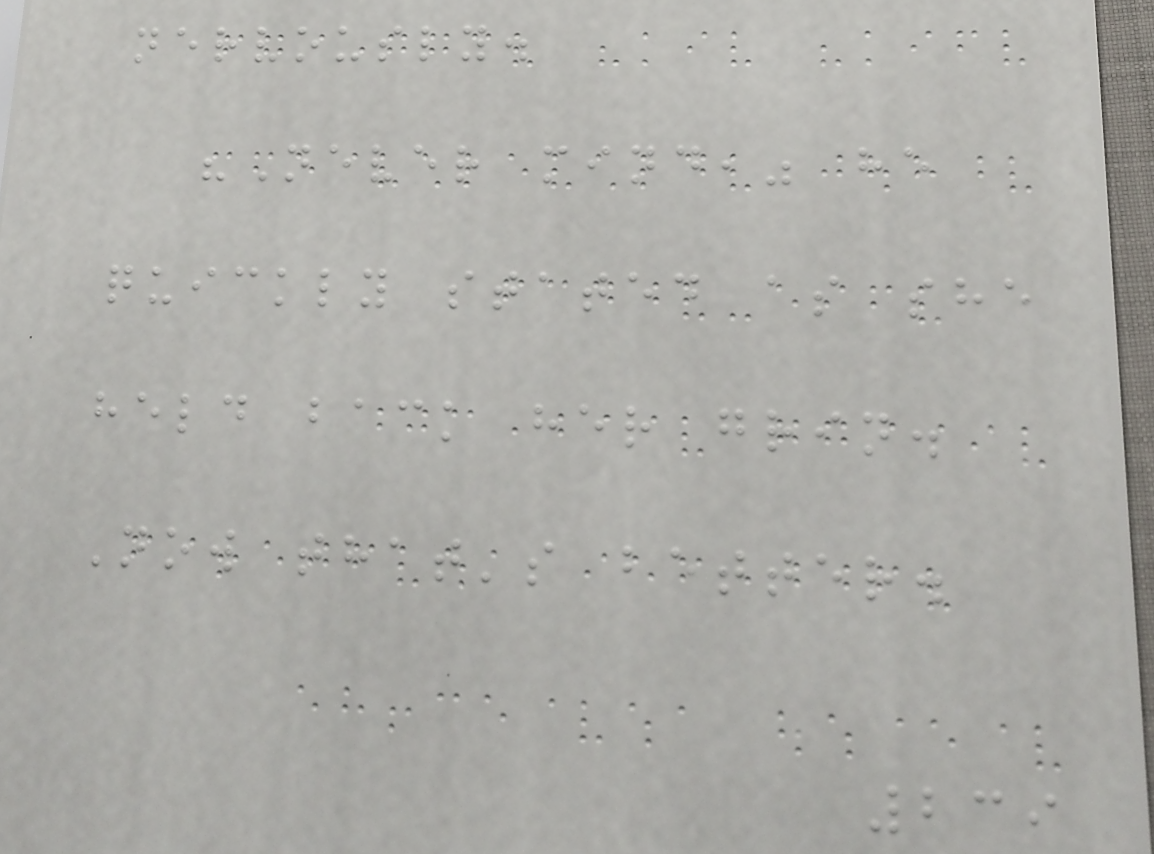nervously.
"Never mind," he
quickly stated as she
held back her grin.
Now that's better.
239
